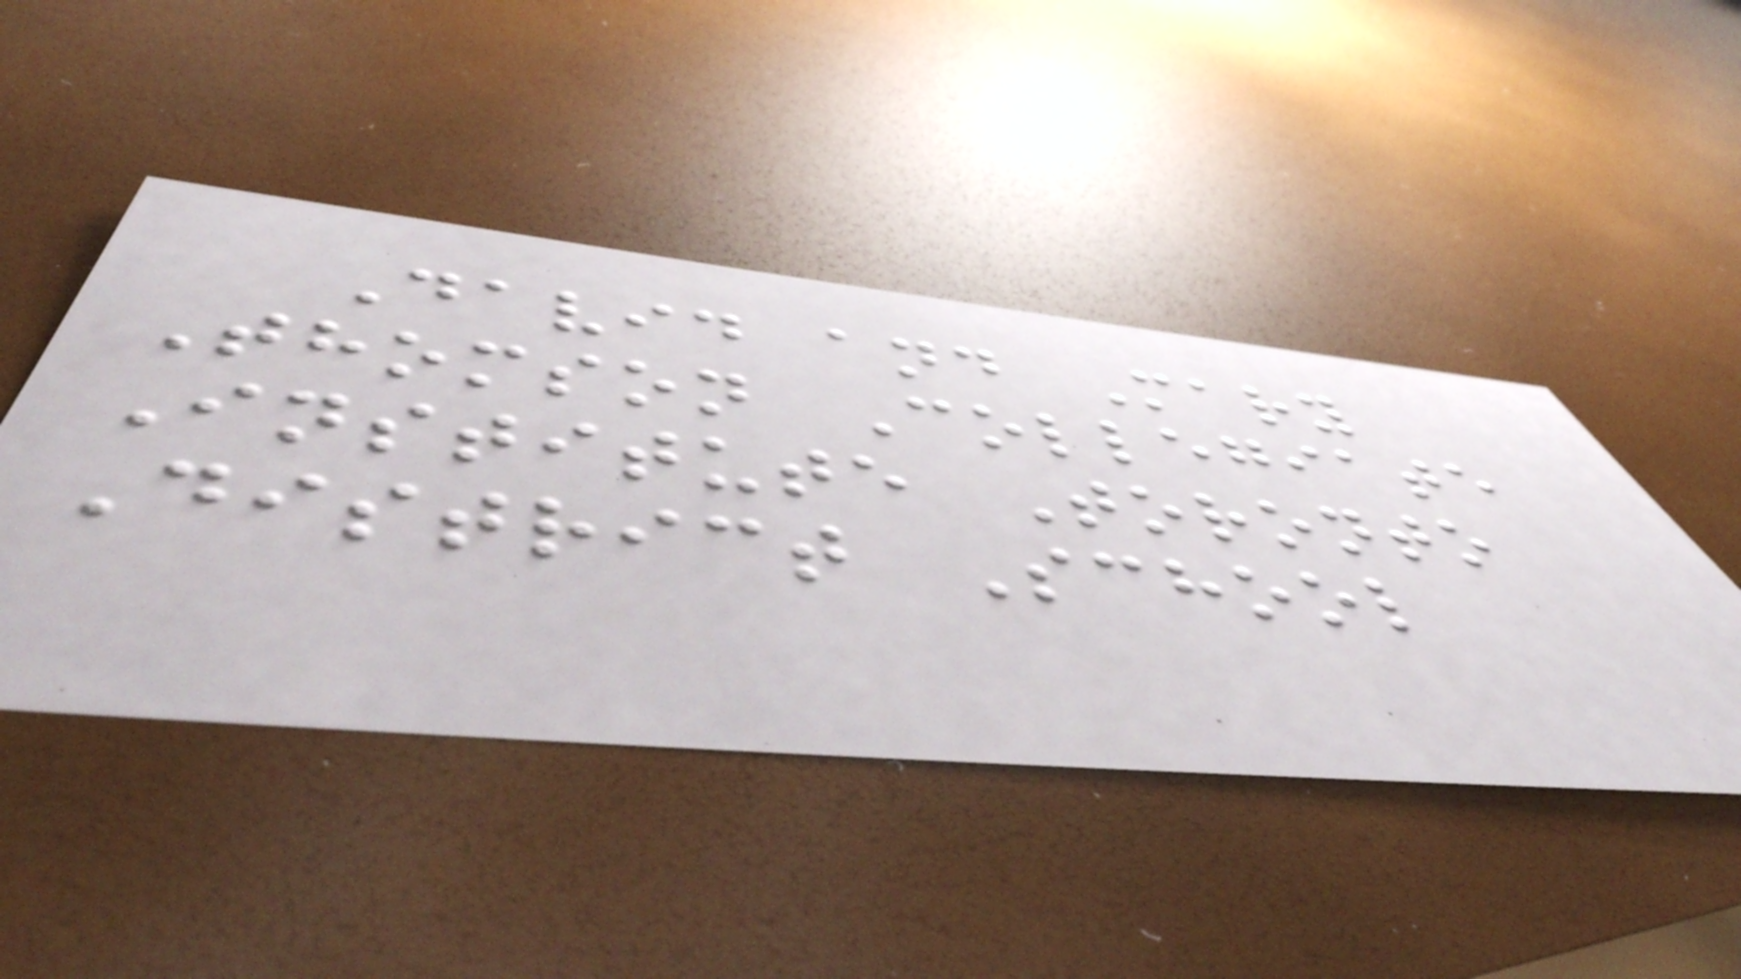David and Mary
Thomson Collegiate
Institute Toronto
District School
